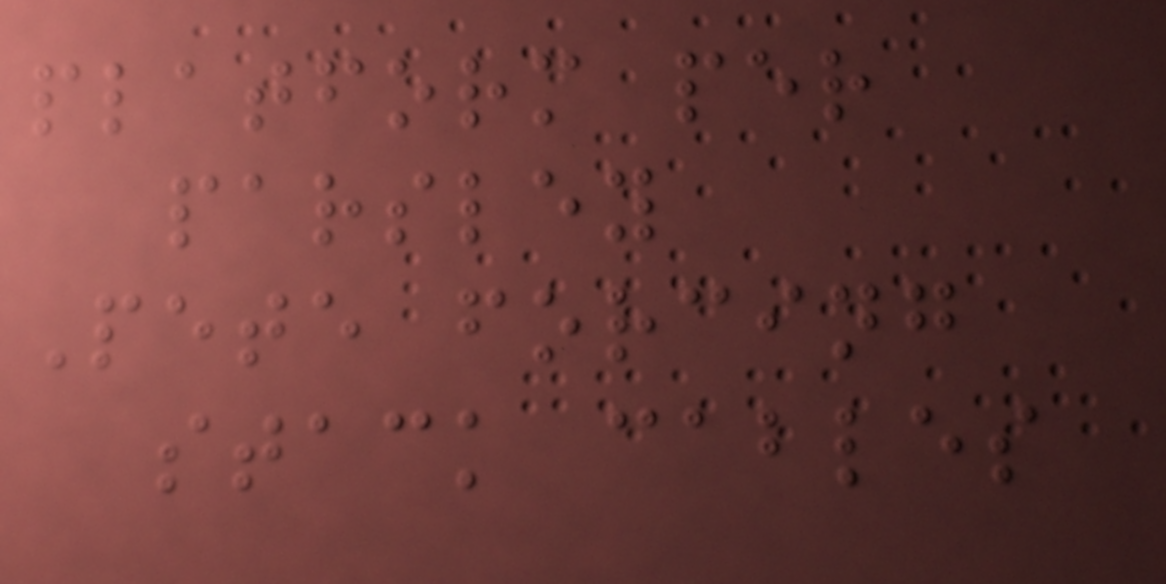platform per
parsley
Pete forcing
stack cables
